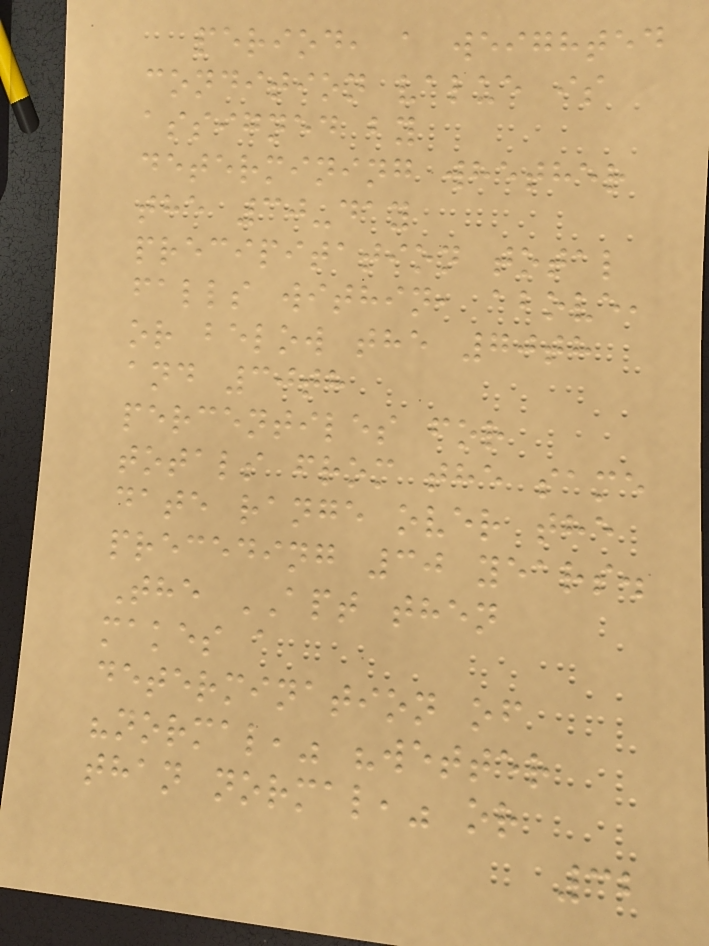period, a weighted
condition value is
assigned by
determining whether
the 30-day
precipitation total
falls within, above,
or below the 70th
and 30th
percentiles for
totals from the same
date range over the
preceding 30 years.
The APT then
makes a
determination of
"normal," "wetter
than normal," or
32
